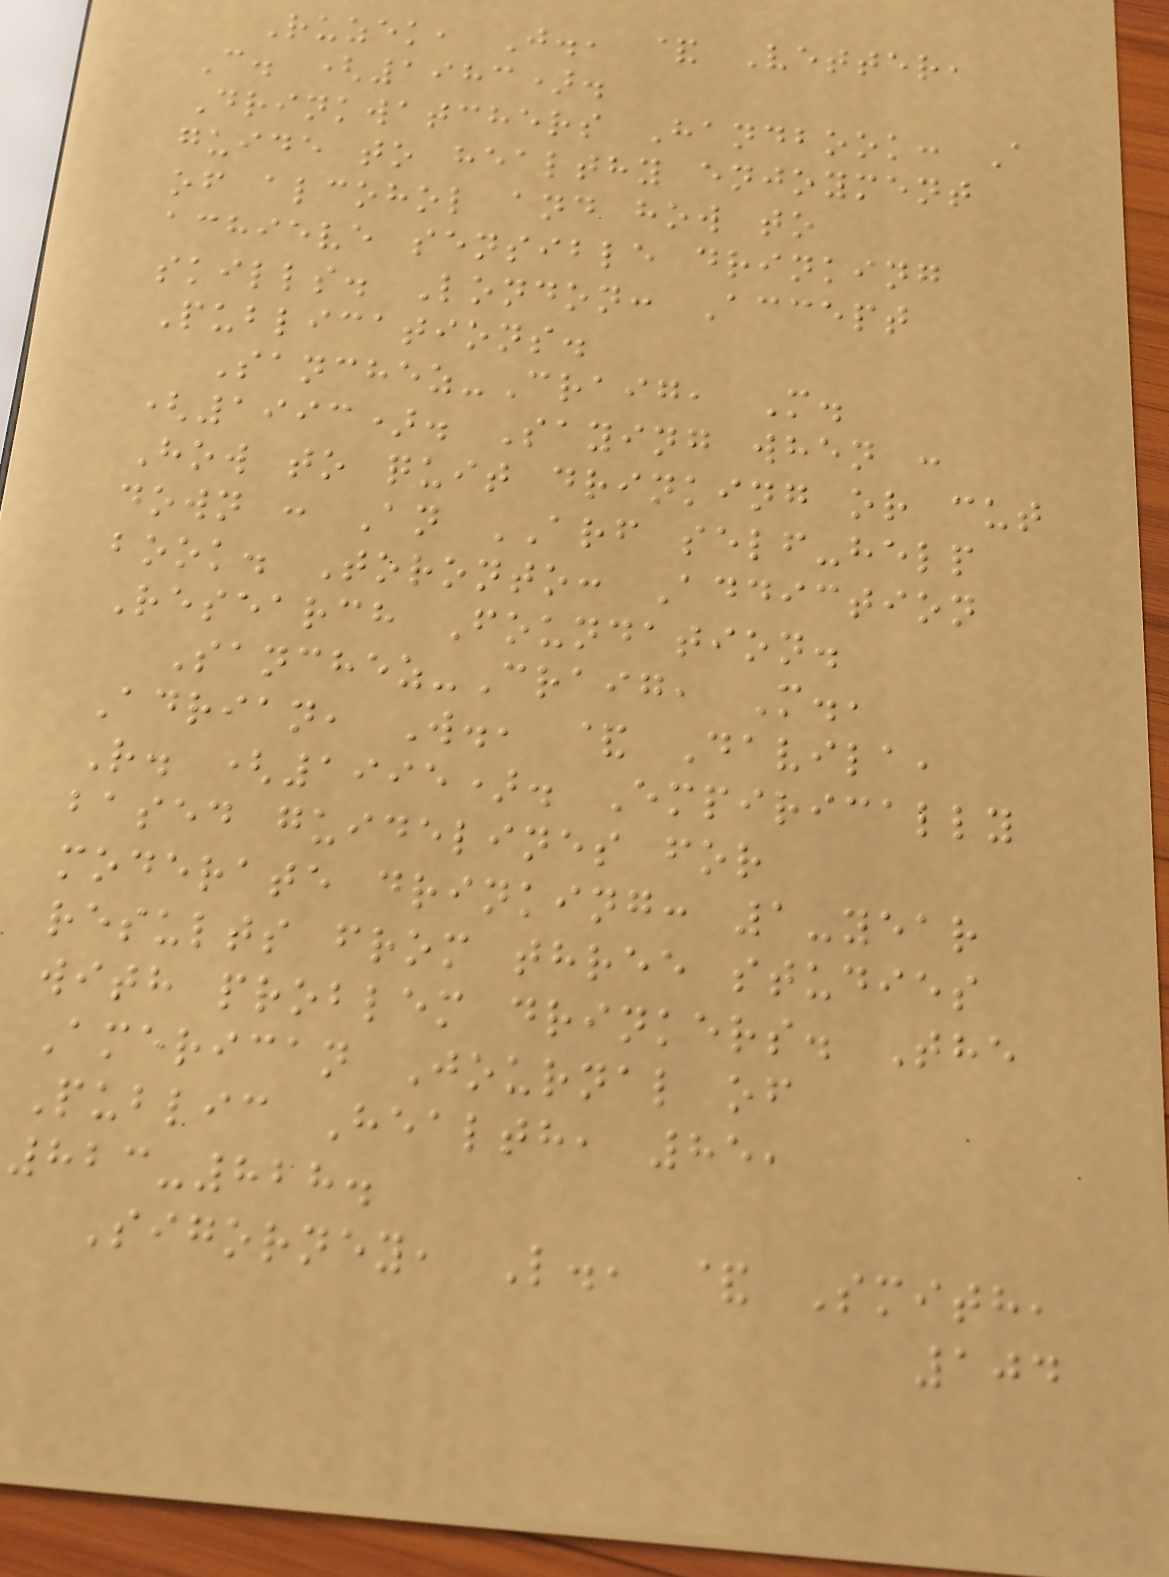Ruzek, J., & Vetter,
C. (1983).
Drinkwatchers Handbook: A
guide to healthy enjoyment
of alcohol and how to
achieve sensible drinking
skills. London: Accept
Publications.
Sanchez-Craig, M.
(1993). Saying when :
How to quit drinking or cut
down : An ARF self-help
book. Toronto: Addiction
Research Foundation.
Sanchez-Craig, M.,
Adrian, W., & Davila,
R. (1995). Empirically
based guidelines for
moderate drinking: 1-year
results from three studies
with problem drinkers. The
American Journal of
Public Health, 85,
823-828.
Sigorney, L., & Smith,
104
